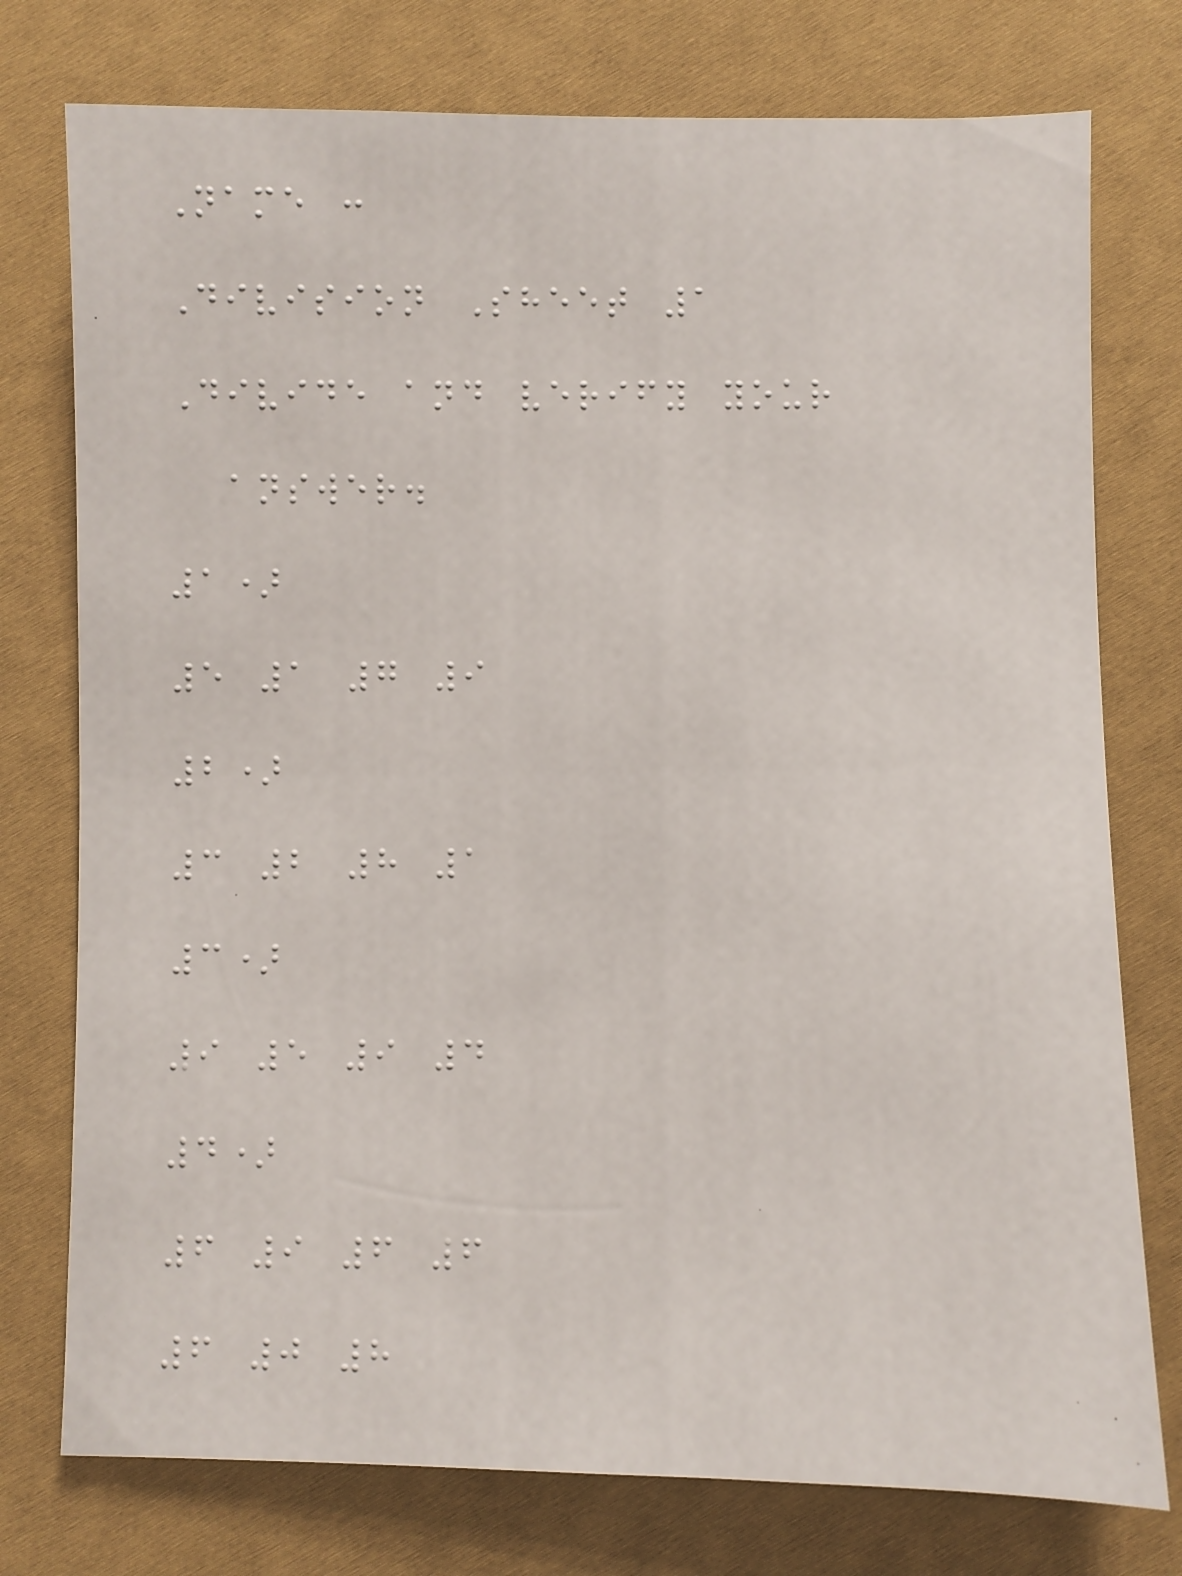Name :
Division Sheet 1
Divide and verify your
answer.
1)
5 1 7 9
2)
3 2 8 1
3)
9 5 9 4
4)
6 9 6 6
6 0 8
